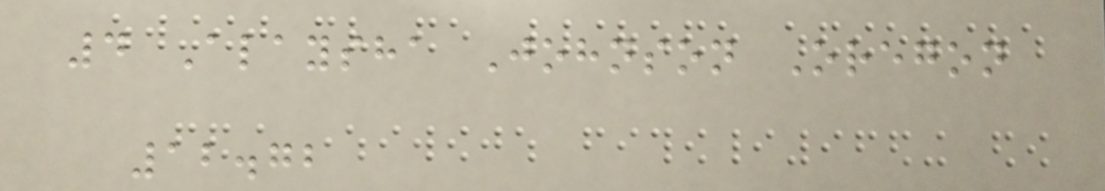4 Alaysha Johnson Oregon
12.72
